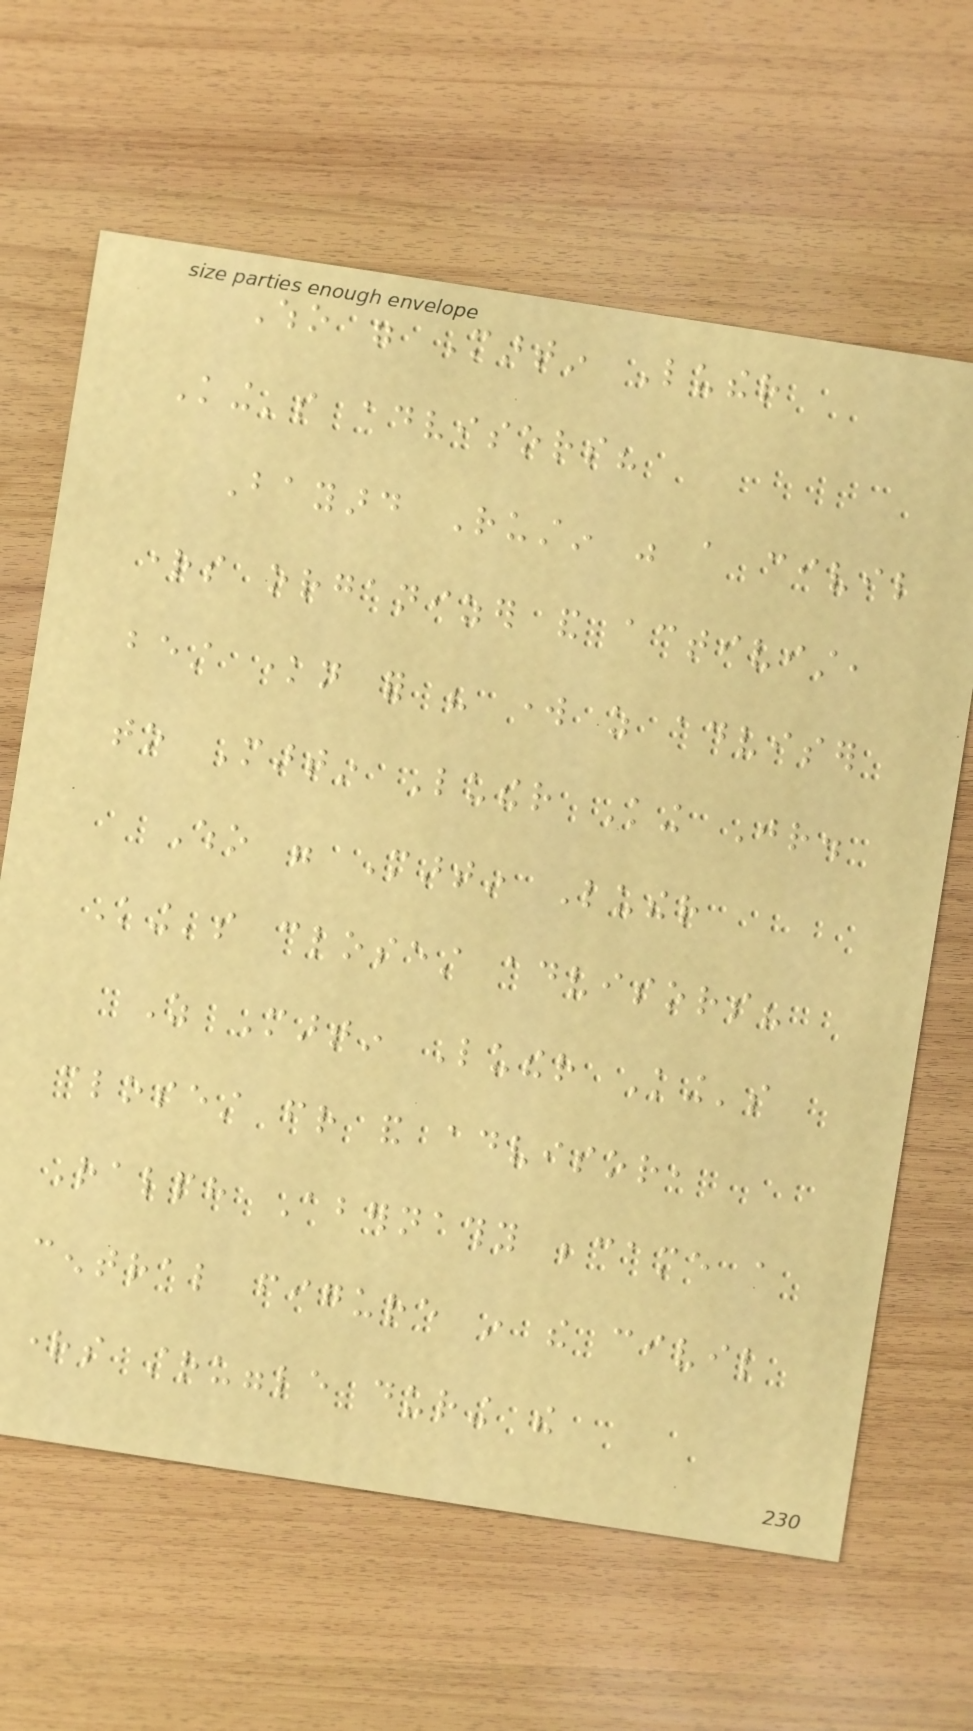Who were Martin Luther
King's advisors?
Bayard Rustin was a civil
rights organizer and activist,
best known for his work as adviser
to Martin Luther King Jr.
Who were Martin Luther
King's closest advisors?
As Martin Luther King's
closest friend and advisor,
Ralph Abernathy became a
central figure in the civil
rights struggle during the
